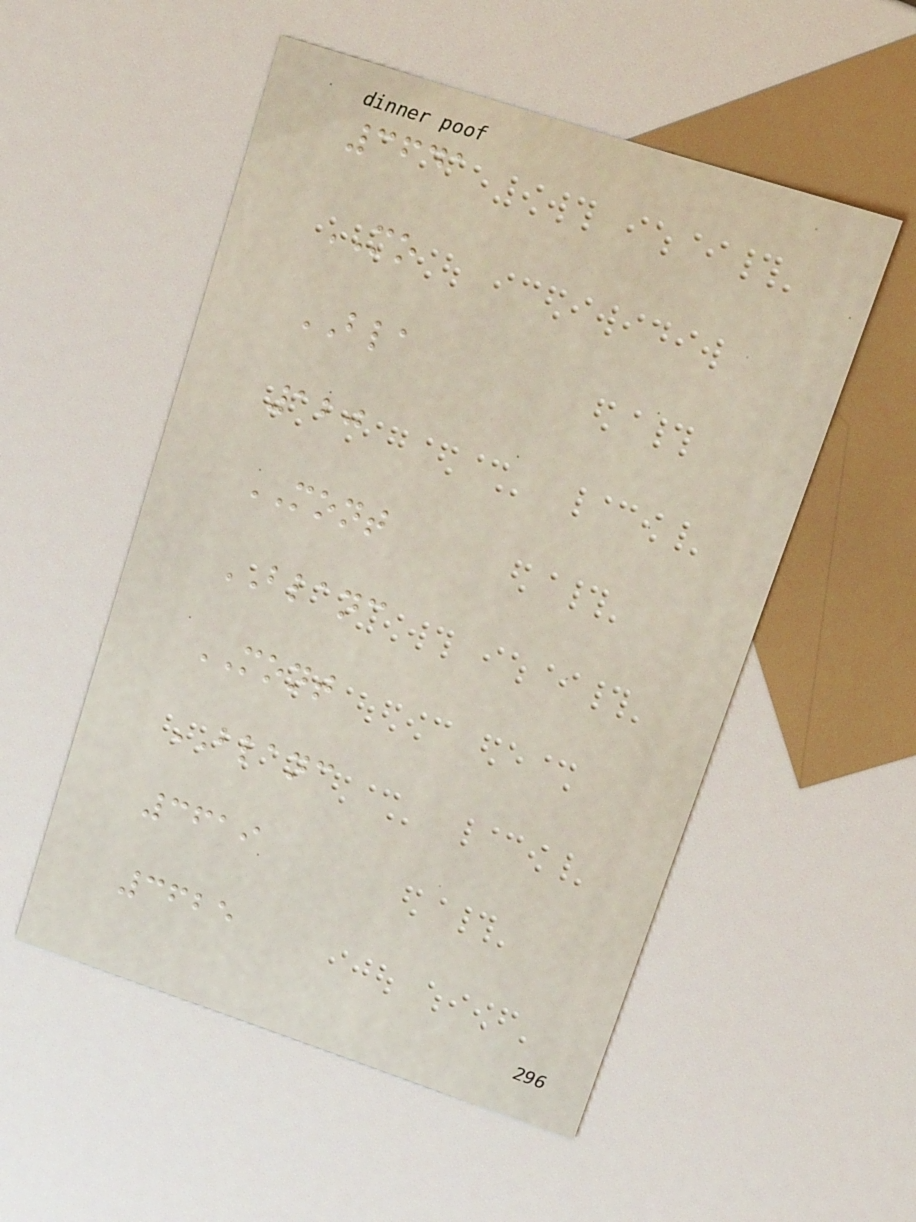3641
MO
BLA
120
MONT
BLANC
MONT
BLANC
3619
3625
